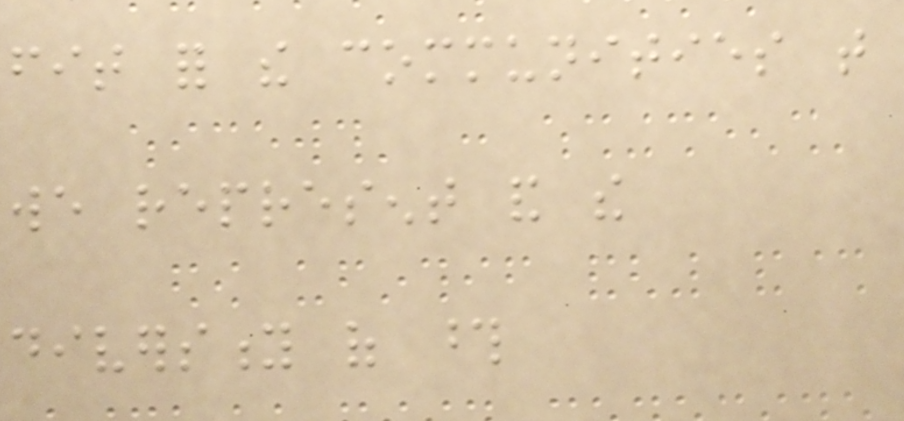fit for the communities that
we represent and the
diversity of those
